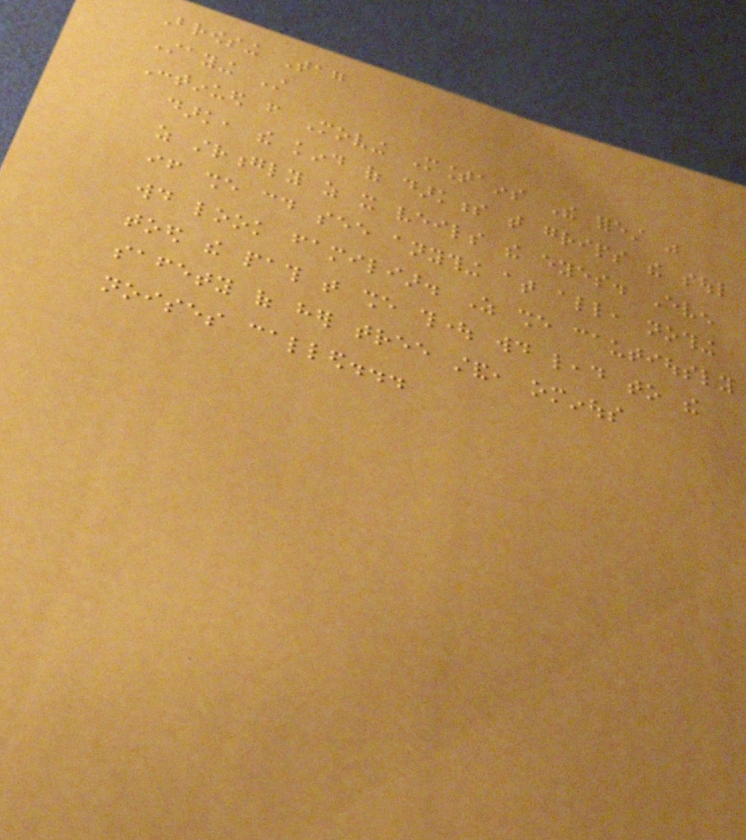Browsing Tag
Staying Still
Continued from Moving Mountains The forest was
dark, the kind of darkness that grips the soul
as strongly as it veils the eyes. Even
if she could see anything at all, nothing
would look familiar. As she cautiously
toed the path that she thought would lead to the
safety of her tree stand, ominous
noises called...
